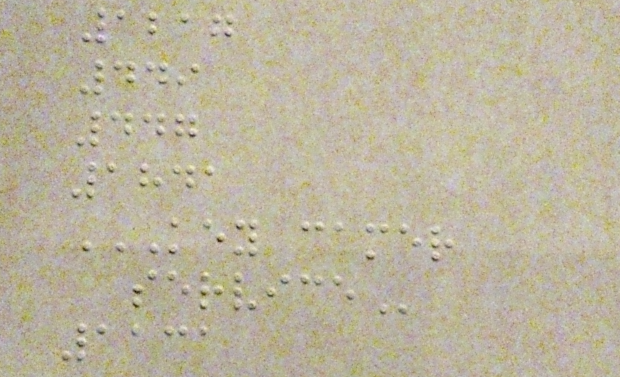1217
449
447
1841
KEY CAMER
SERVICE
1131
